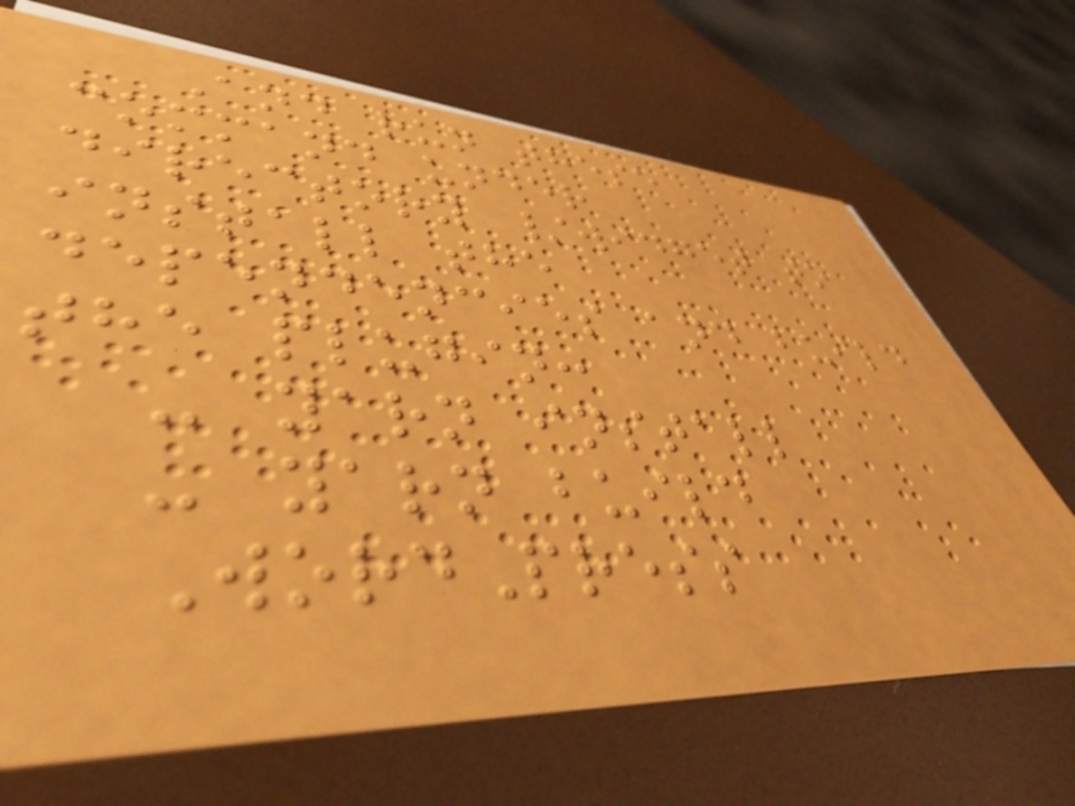And run these
command under
directory /widget to
install the
dependencies and build
the plugin:
- yarn install
- yarn build
WordPress
